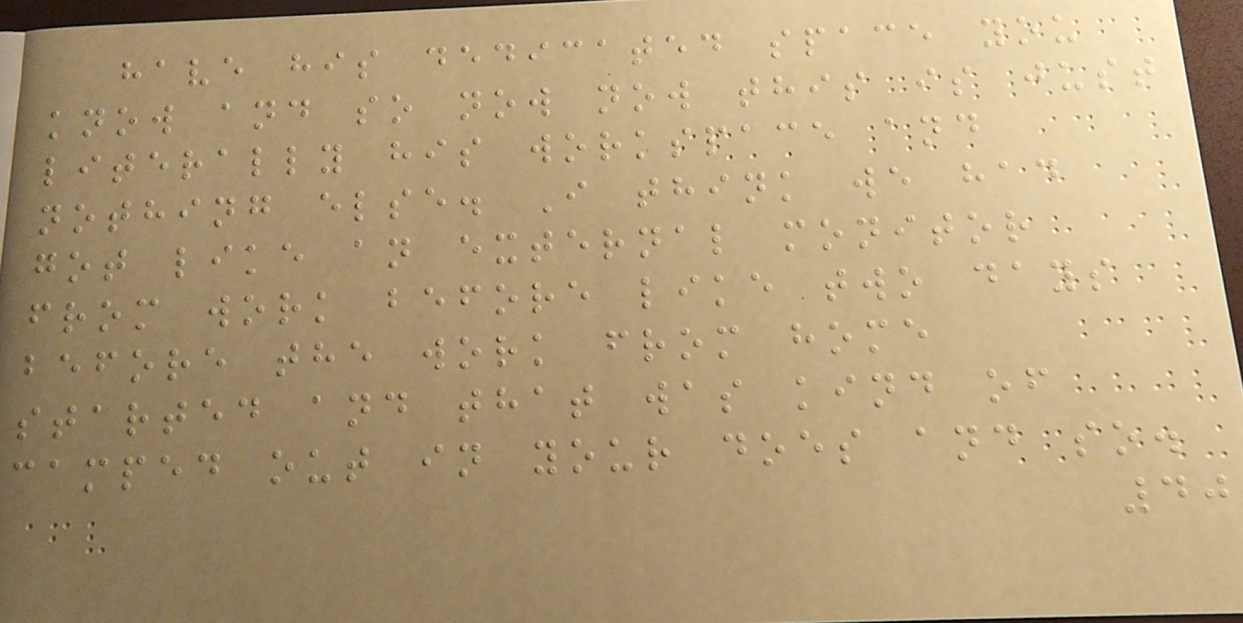have his dedicated space you
know and so now now this is just
literally his workspace and
nothing else. I think we had
got like an external monitor
from work before like two days
before the work from home
started and that was kind of
camped out in your does and so.
40
